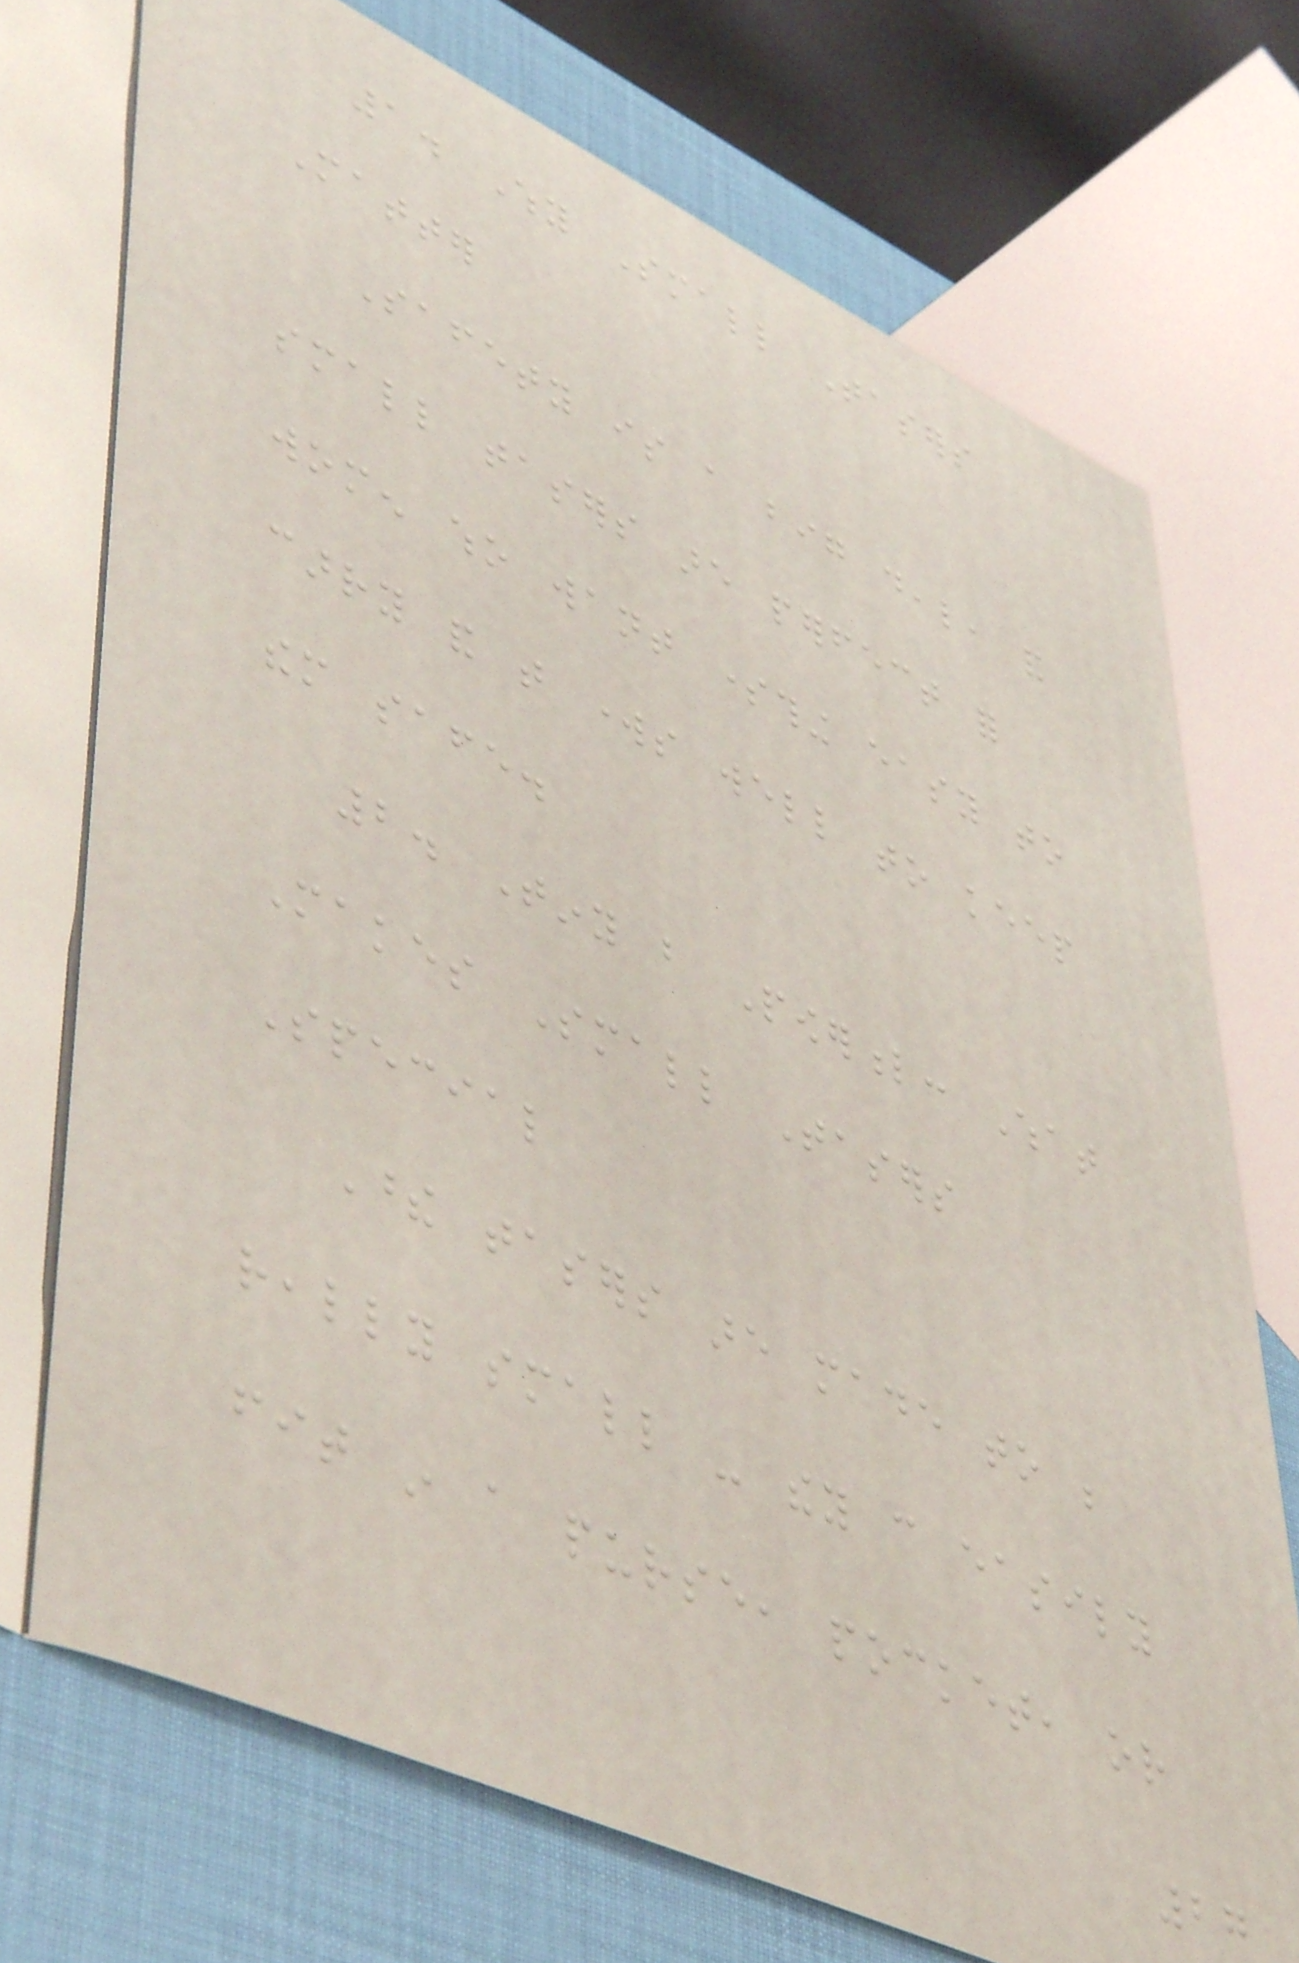1. Why Small Tasers
Matter
Safety is a big deal, and
small tasers are perfect for
women who want something easy to
carry and that works well to keep
them safe.
2. Tiny but Powerful: What
Makes Small Tasers
Special
These tasers are made to be
really small - they can easily
fit in a purse, pocket, or
27
